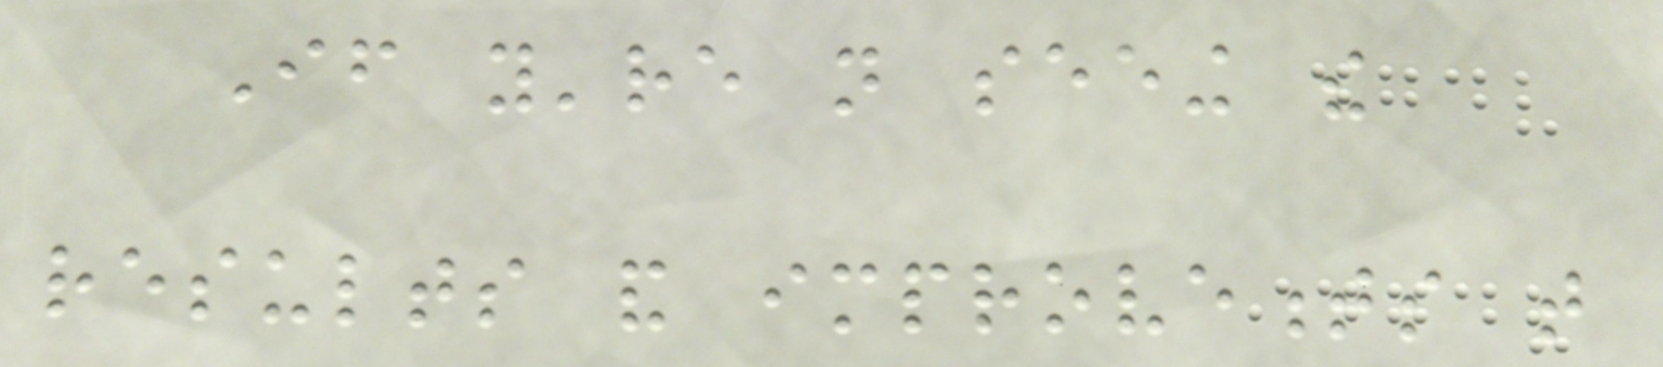If you're not seeing the
results and improvements that
